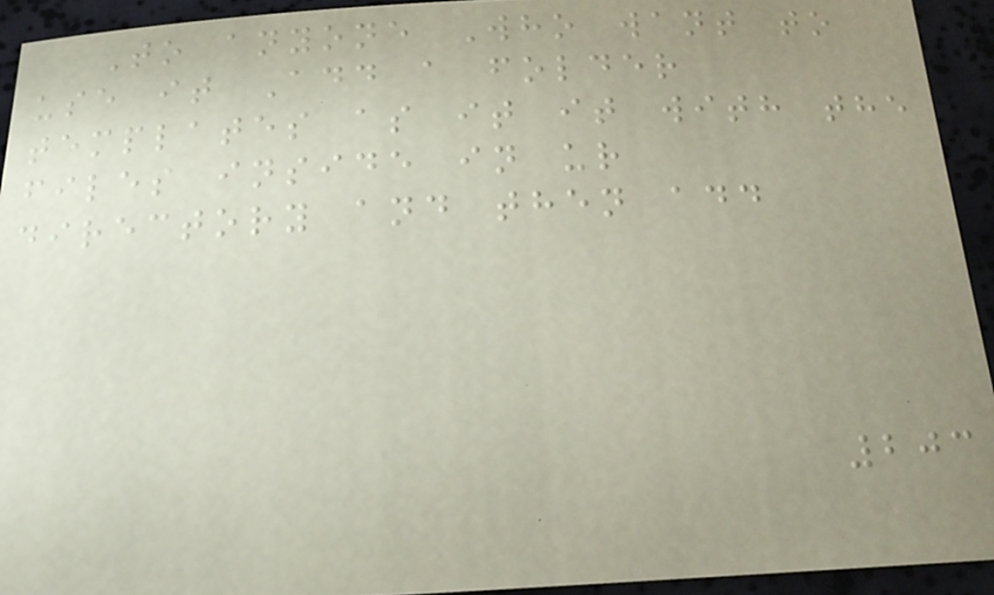To anyone Who want to
use it Add a folder
templates as it it with the
files inside in ur
directory and then add
203
